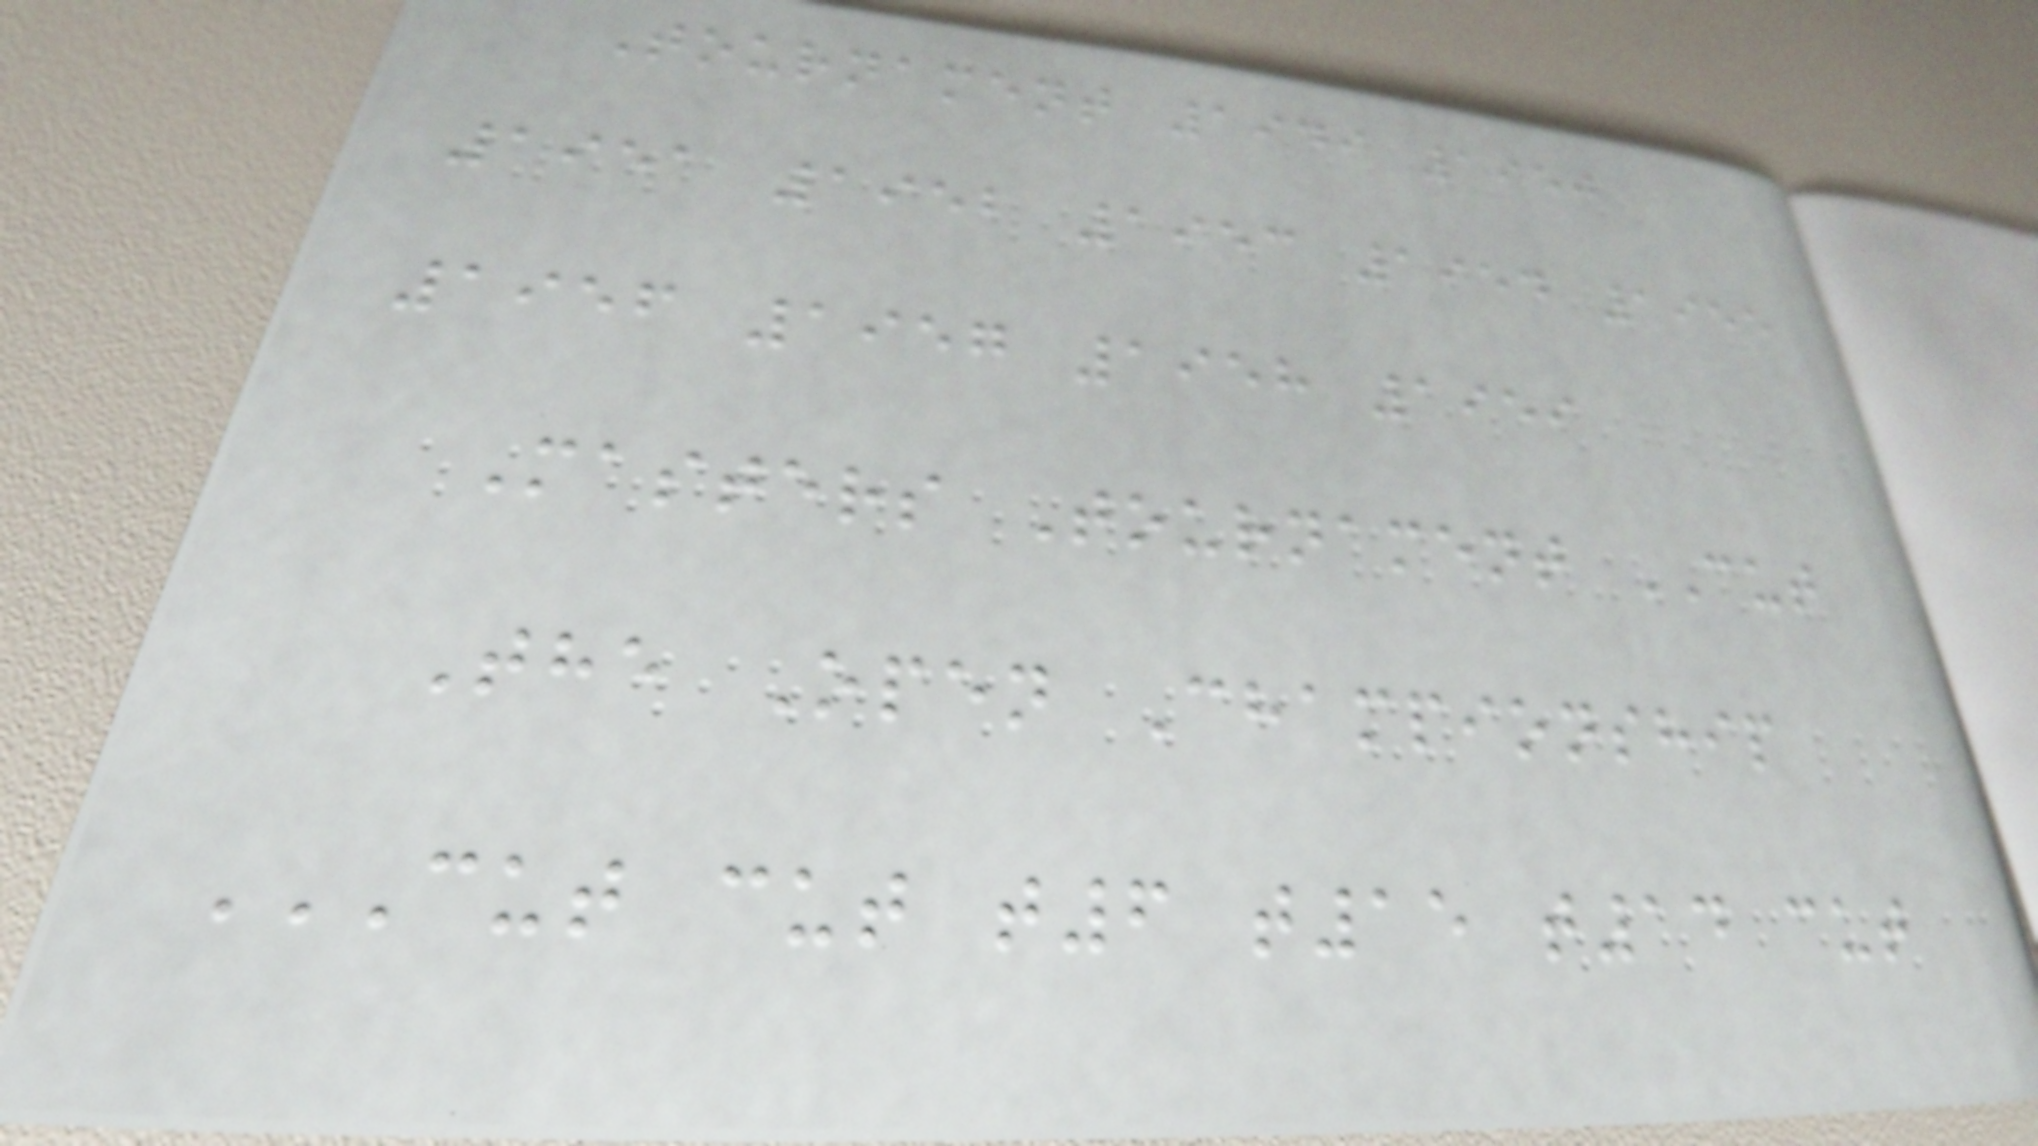Tournament 1949 1950
1951 1952 1953 1954 1955
1956 1957 1958 1959
Masters Tournament CUT
The Open Championship
CUT CUT T6 T15 T14 CUT
